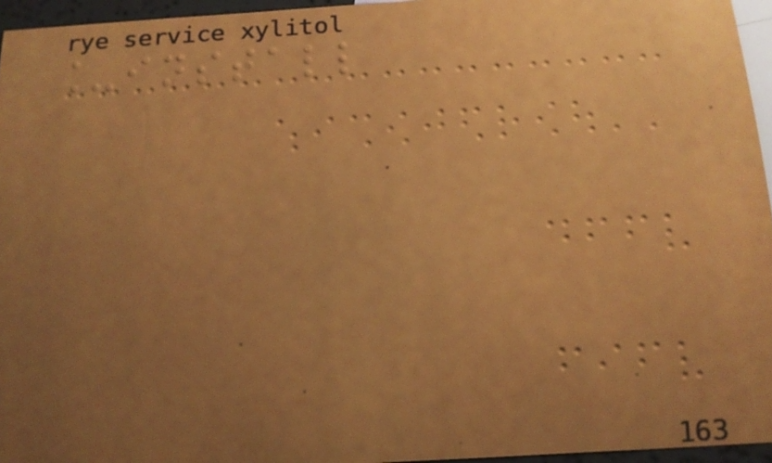_install
